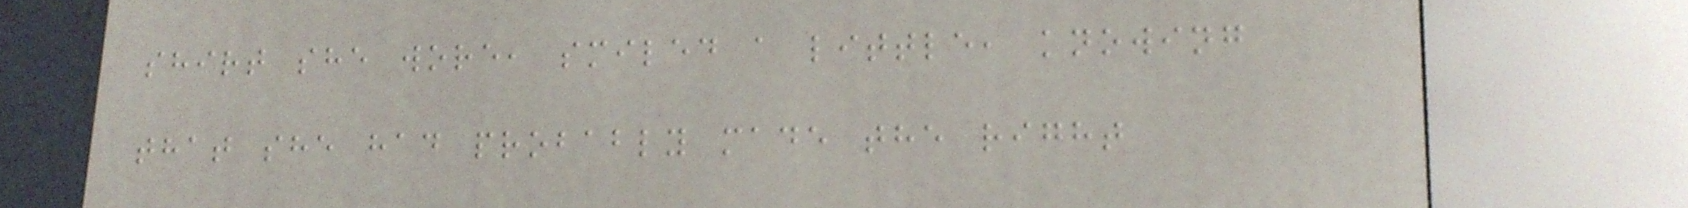shirt she wore, smiled a little, knowing
that she had probably made the right
